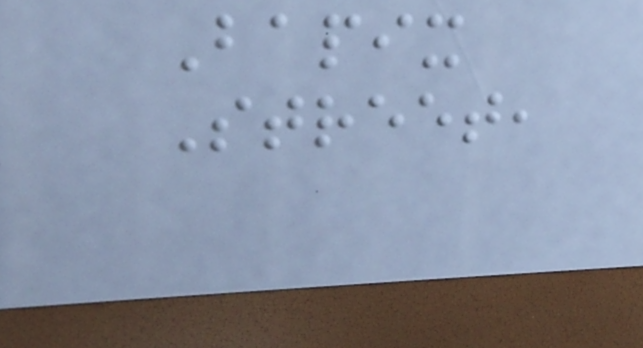Bapix
Street,
